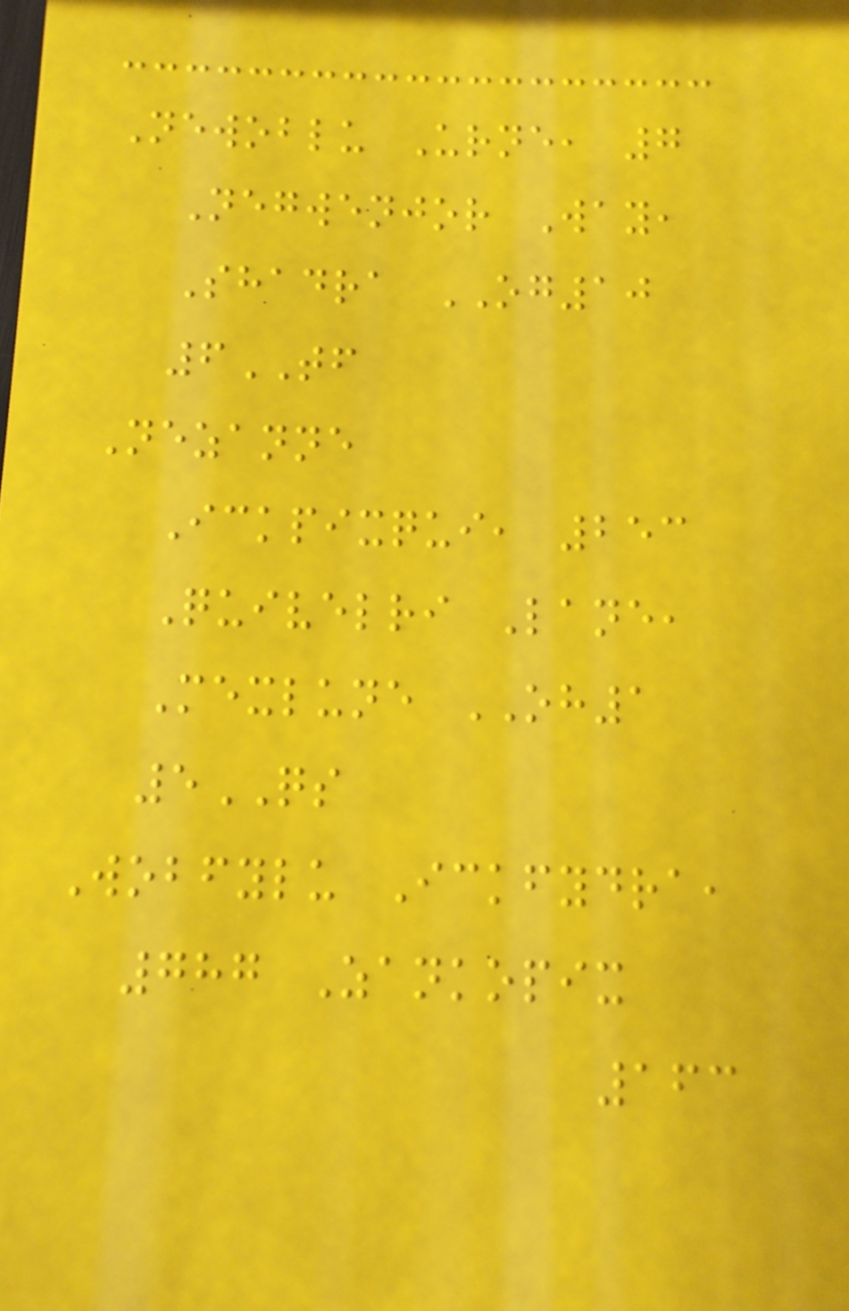Newoblu Urne, 7
Negwenjor Way,
Shadra OG10
6TF
Nezanne
Ickpixqui, 253
Quivelri Lane,
Mexlune OH1
5QS
Wobfylu Ickfydra,
787 Zankopix
163
